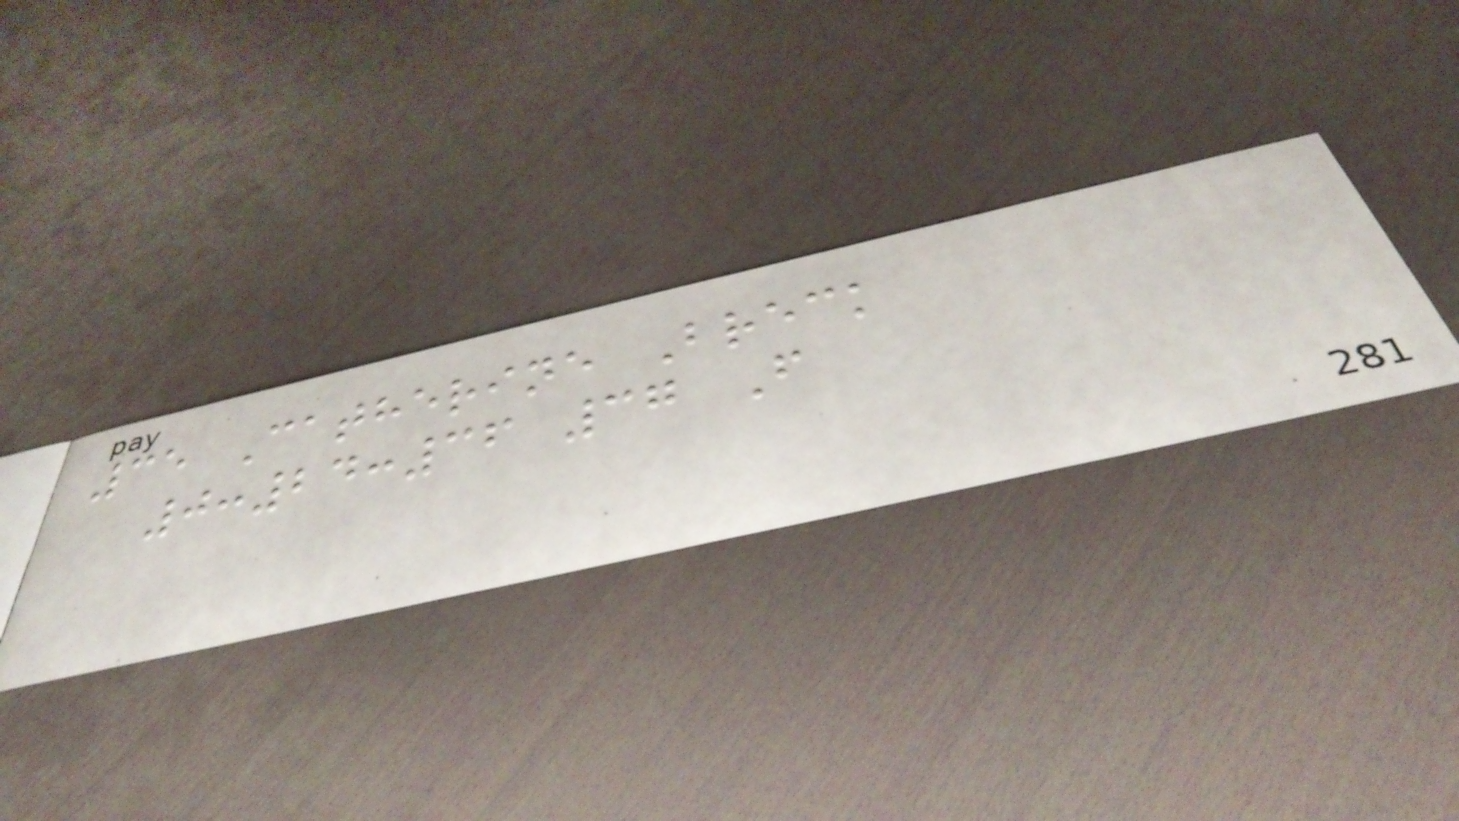35 Catherine Breck
0:24:36 37 F
